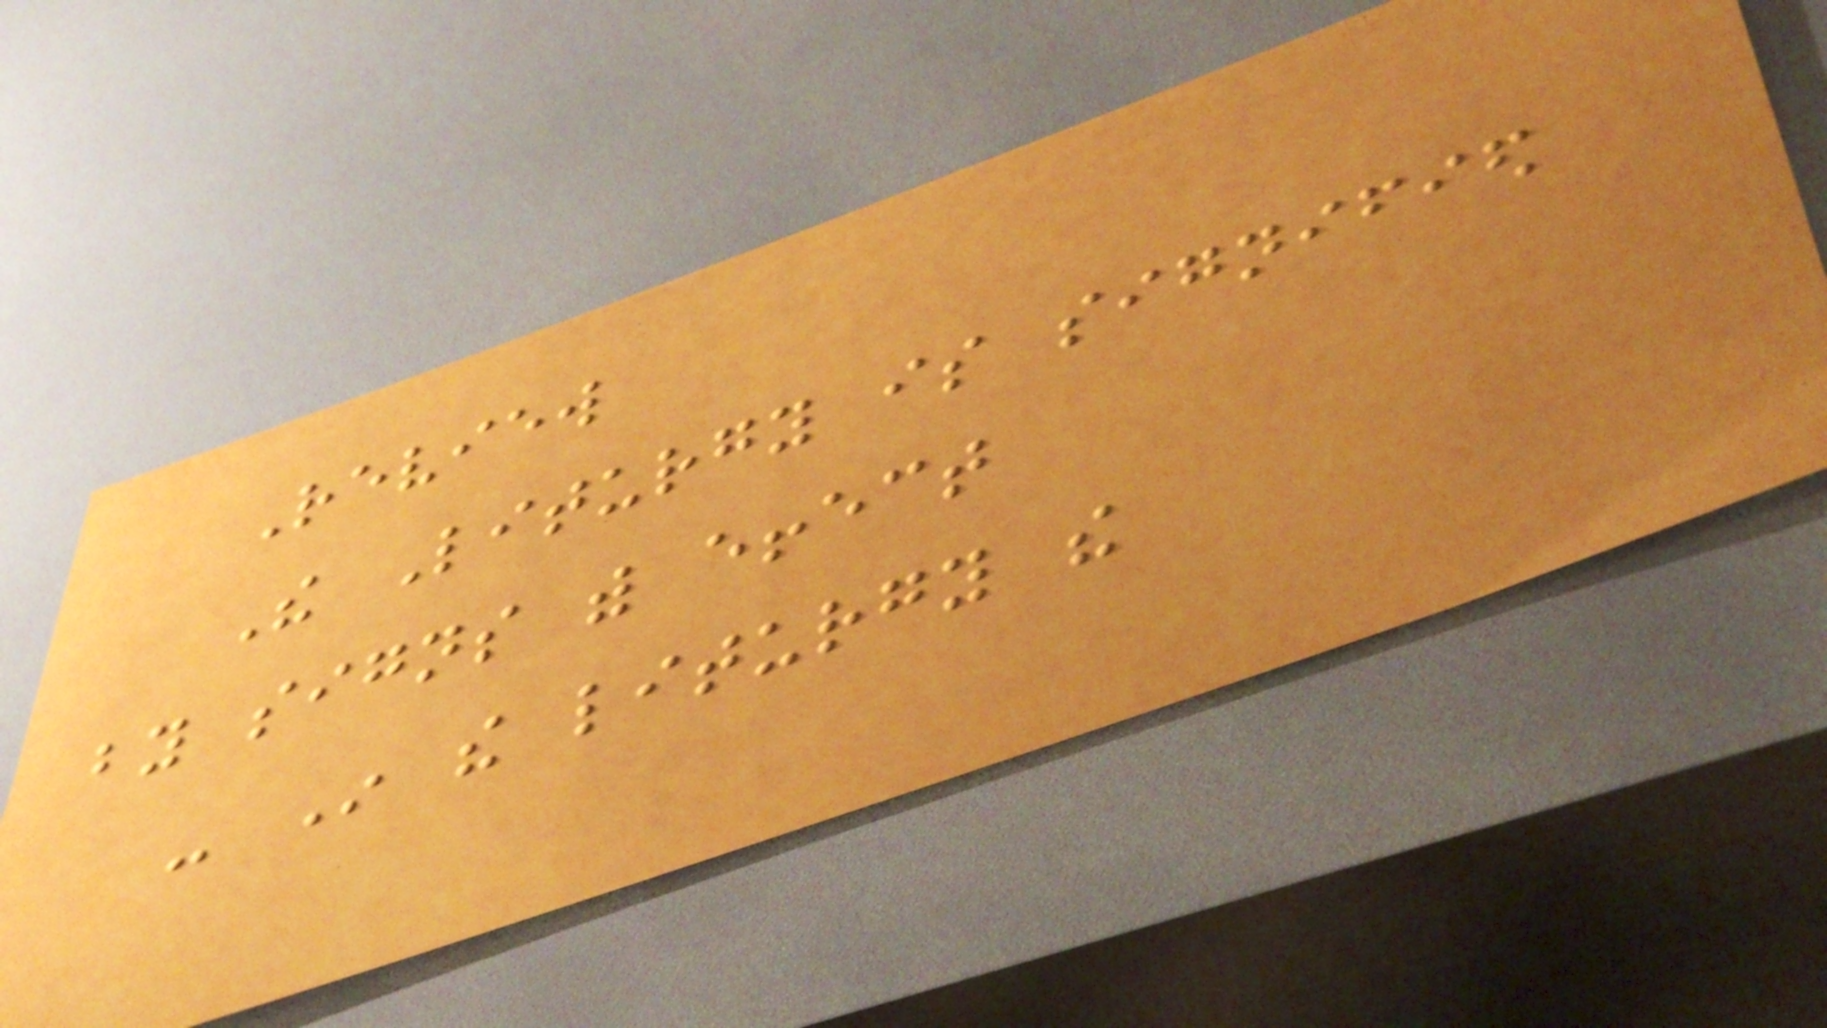Review
The Liturgy is signified
by signs with effect
- In the liturgy the
